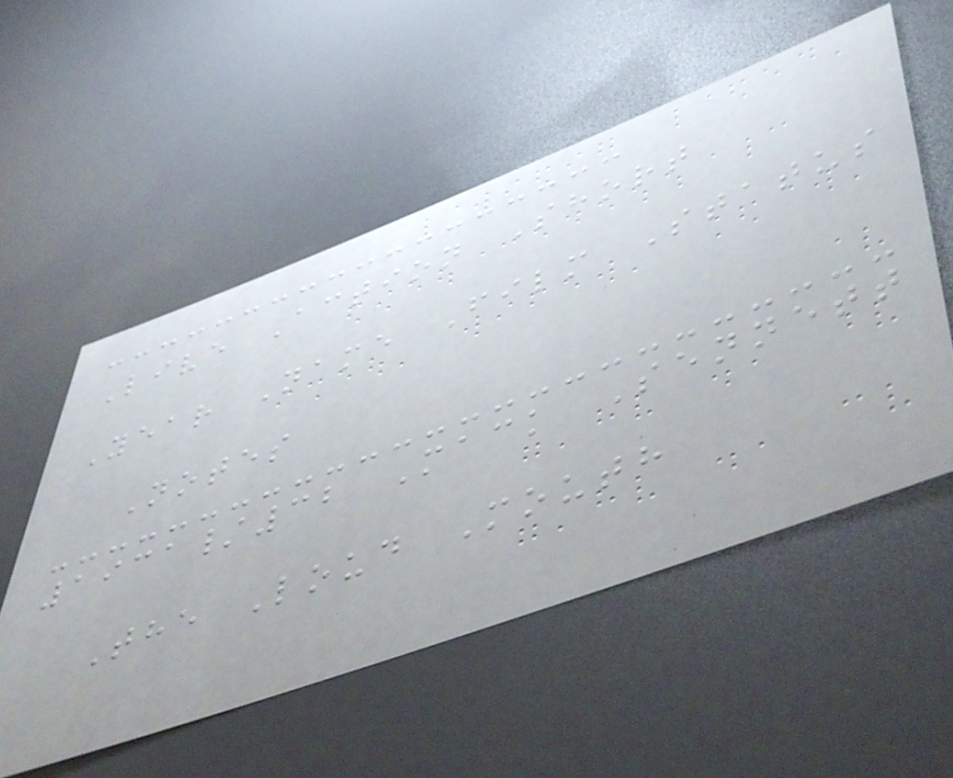Live Action Short
Year Name Film Status
Notes
1931/32 Mack Sennett
The Loud Mouth
